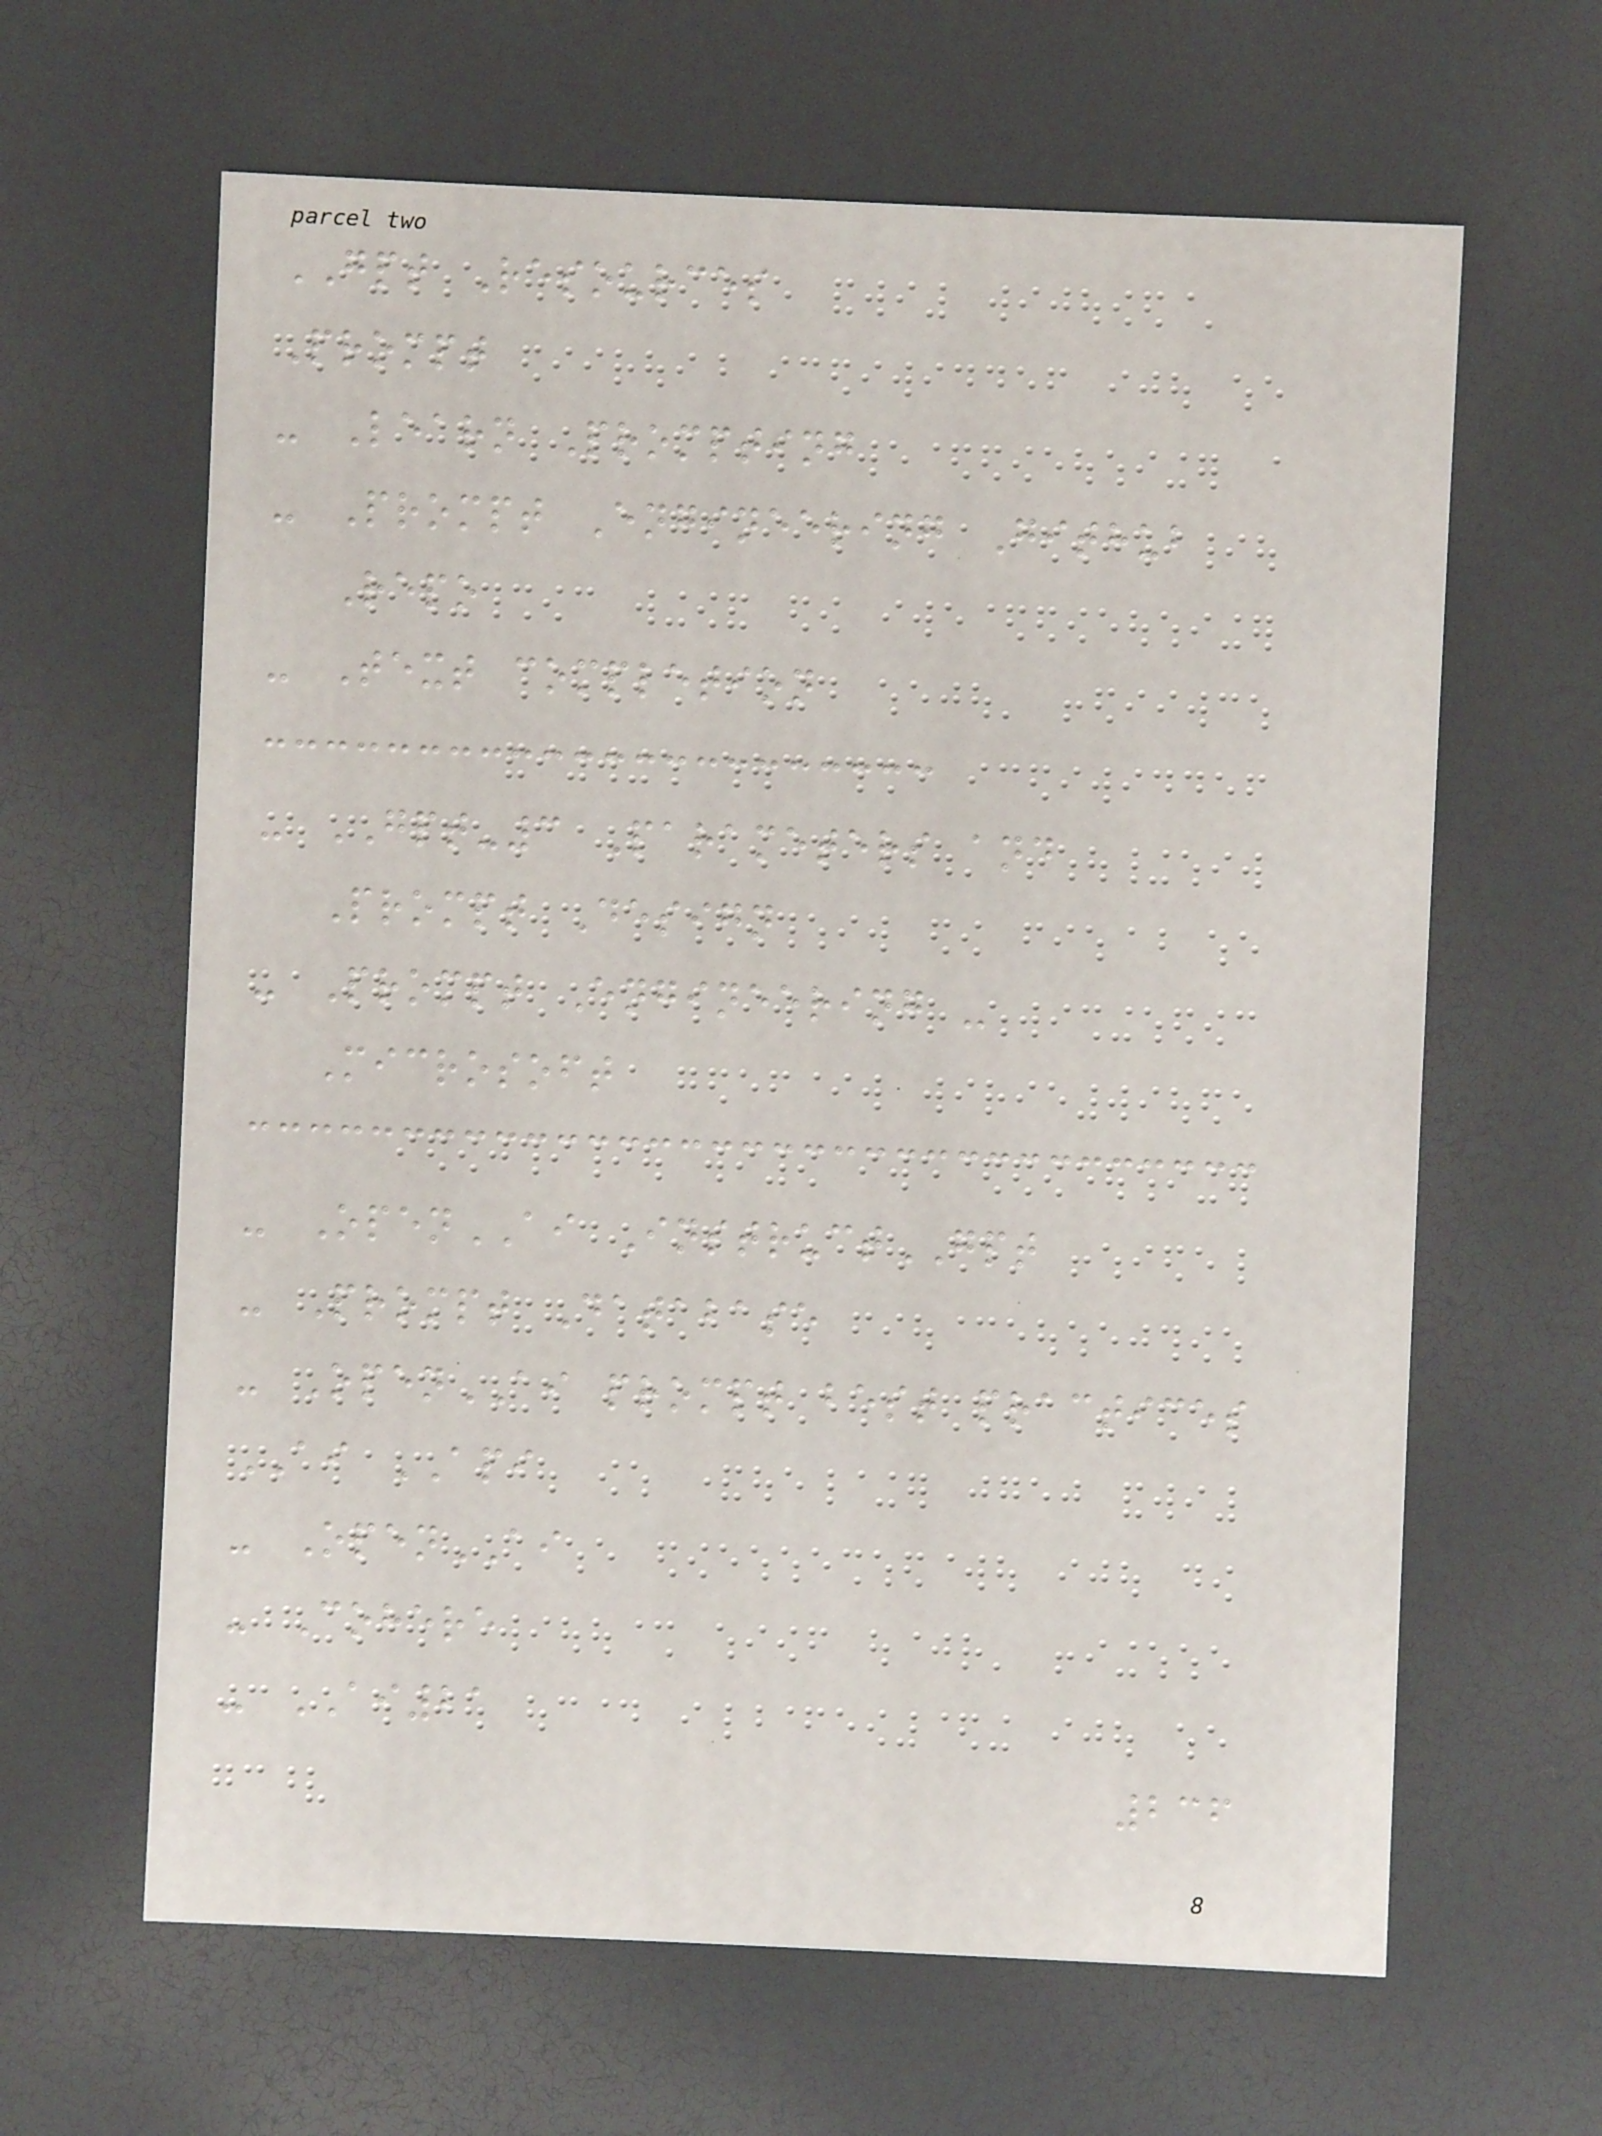GPT Resources
Prompt
- Learn Prompting
- Prompt Engineering Github
Repo
- Text completion
- GPT-3 Parameters and
Prompt Design
- Prompt Engineering -
Microsoft
- OpenAI InstructGPT
- Prompt Database
- OpenAI prompt best practices
AI API
- OpenAI
- Cohere
- AI21
236
